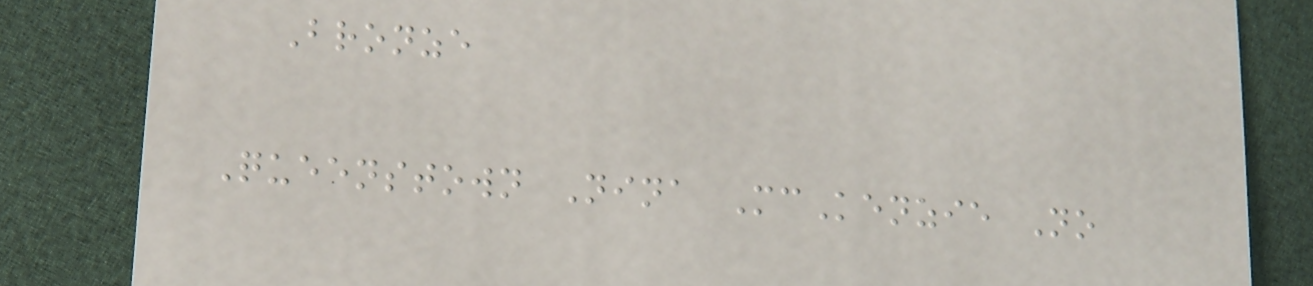Bronze
Queenstown Nina McKenzie No
